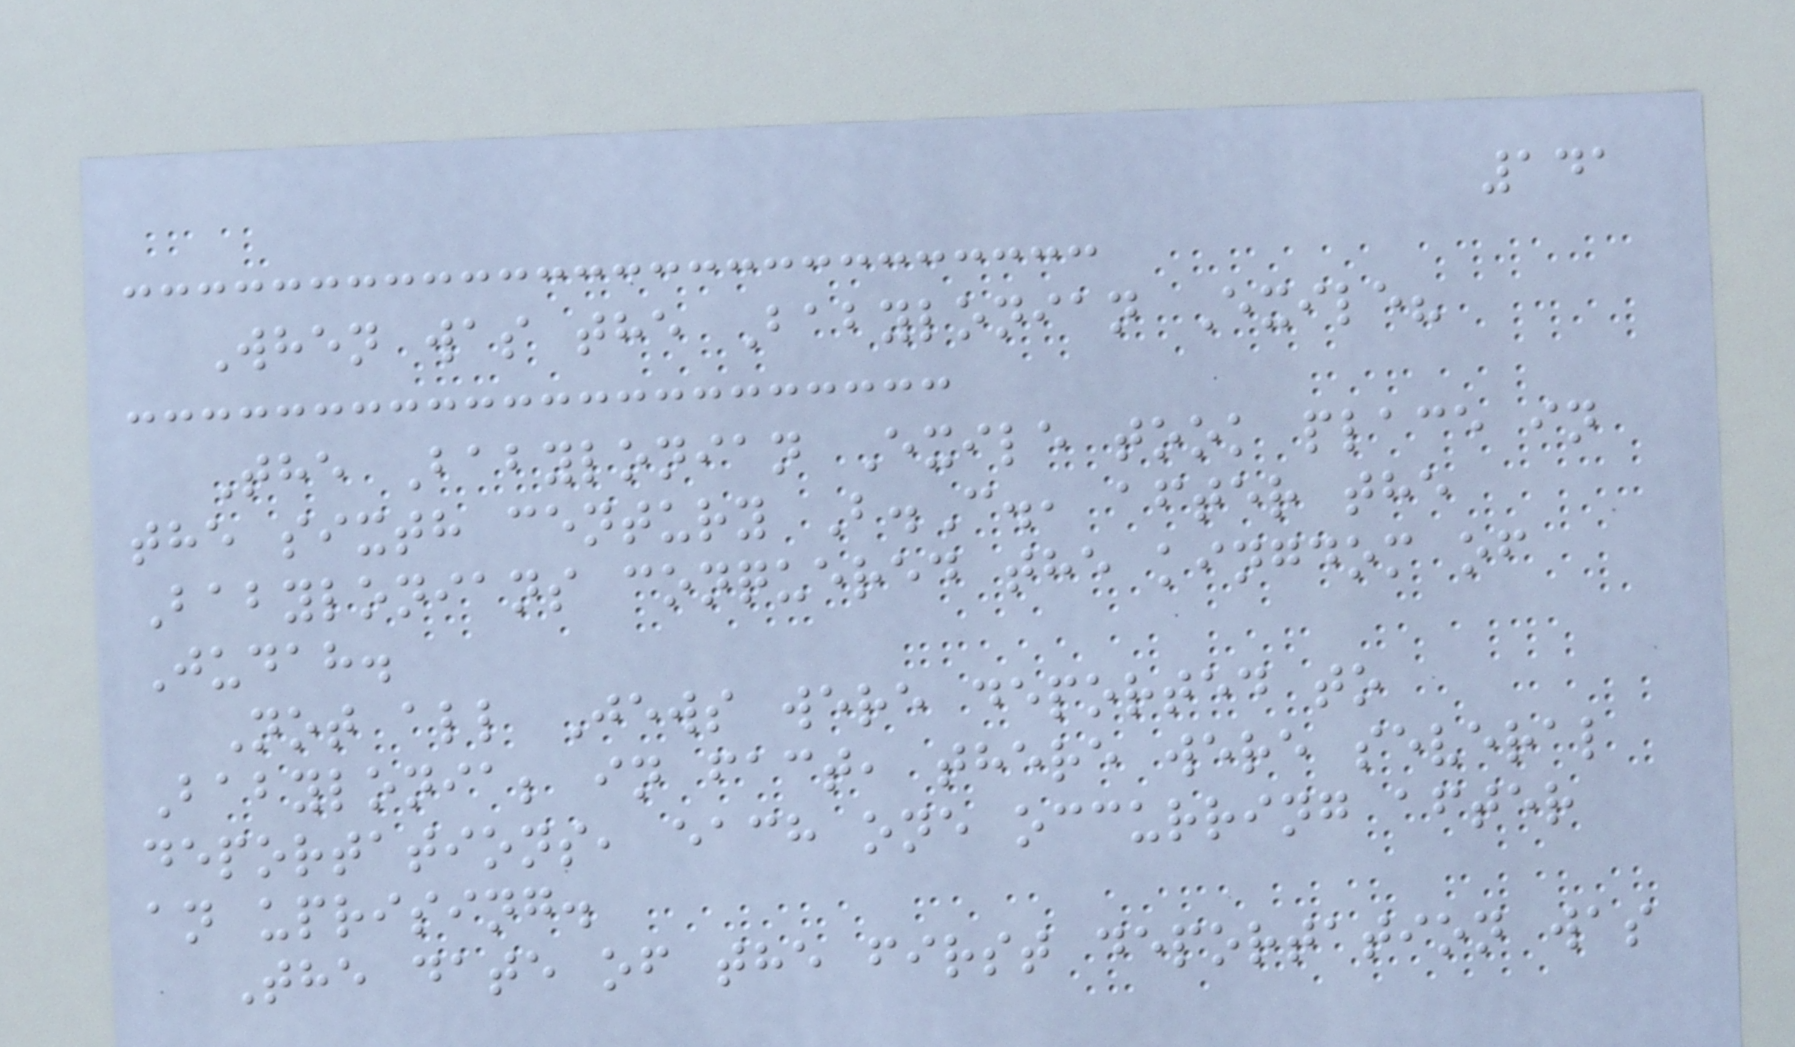141
When was the Babylonian Exile?
The Babylonian Exile took place in
the sixth century B.C., after the
Babylonians conquered the kingdom of
Judah.
Not all Jews were deported to
Babylonia; in fact, there were several
deportations, each one occurring after
an uprising.
The date of the first deportation was
